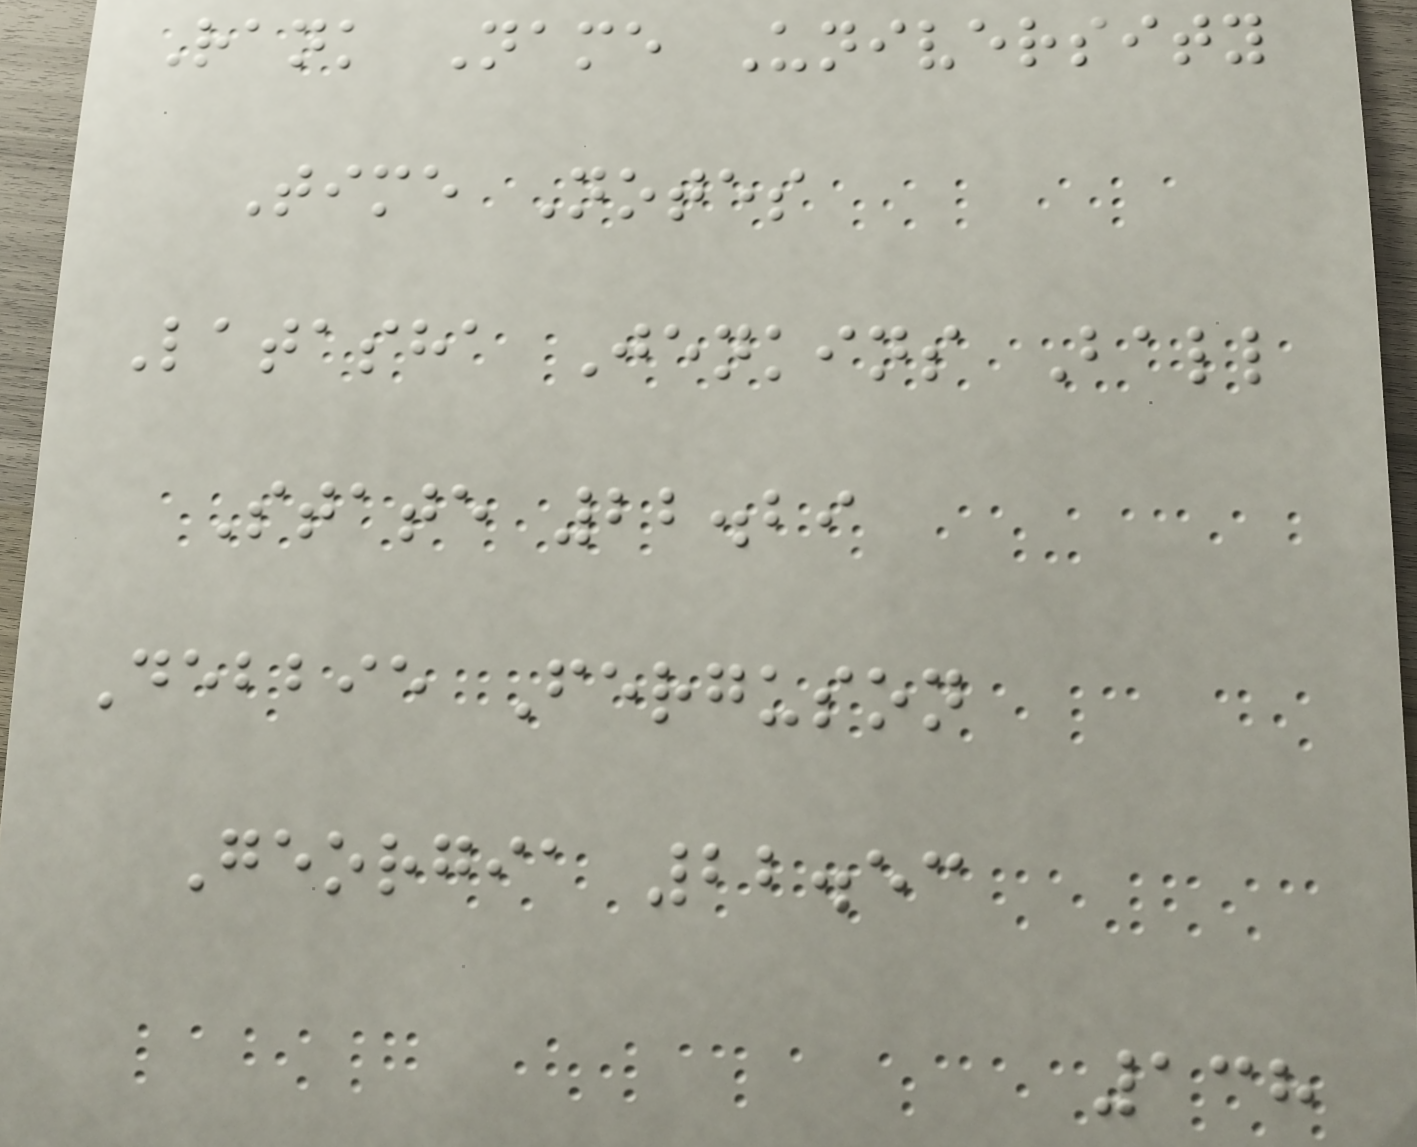Rank Name University
Time Notes
Latasha Jenkins Ball
State 22.29
Debbie Ferguson
Georgia 22.53
138
